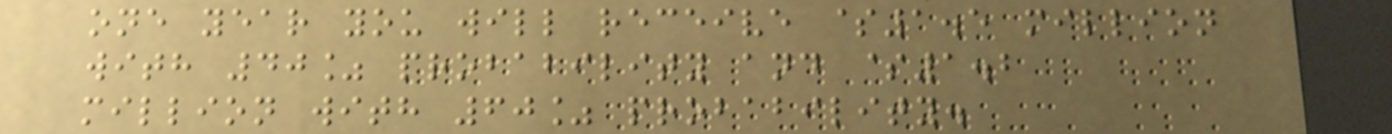one year you will receive $1.5 million
with 40% probability and $1.2
million with 60% probability.
